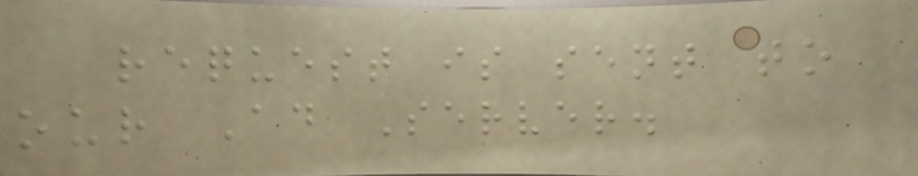request is sent to
our Ad Server.
